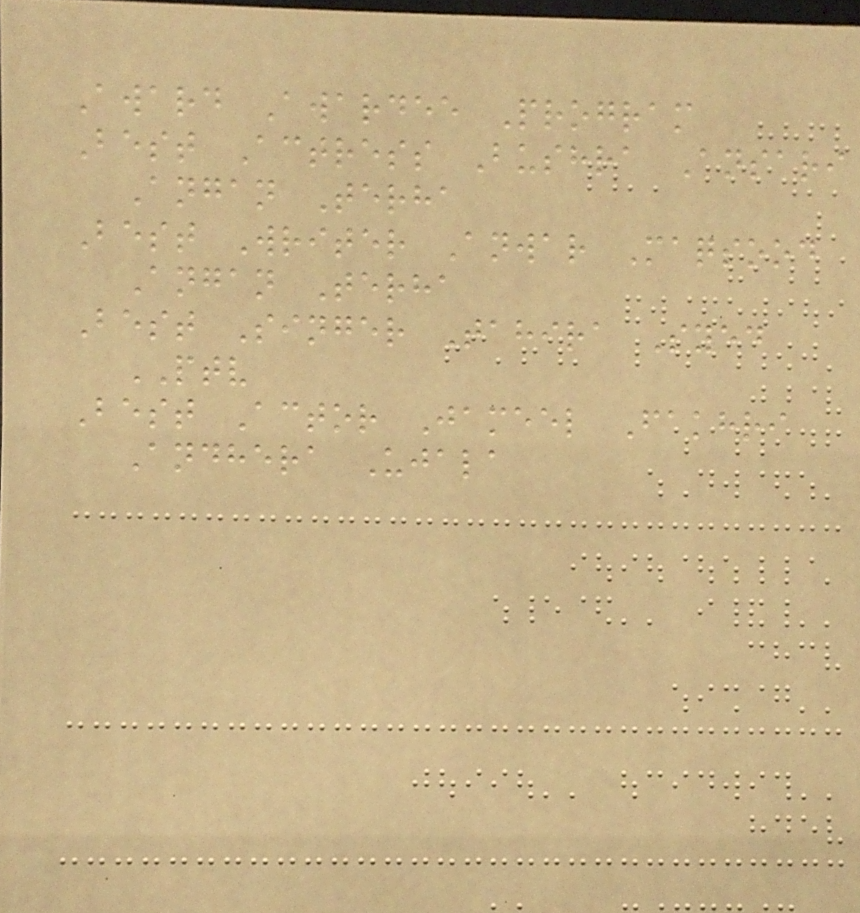Award Awardee Program
Best Actress Bushra Ansari
Angan Terha
Best Writer Anwar Maqsood
Angan Terha
Best Singer Tahira Syed
PTV
Best Actor Jameel Fakhri
Andhera Ujala
